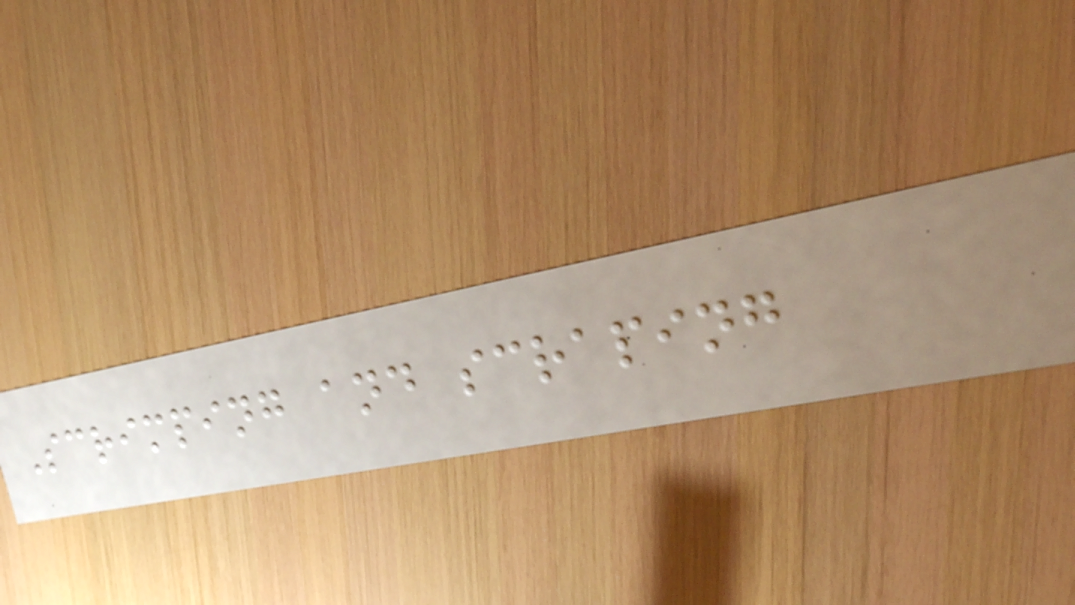Scrimping and scraping
